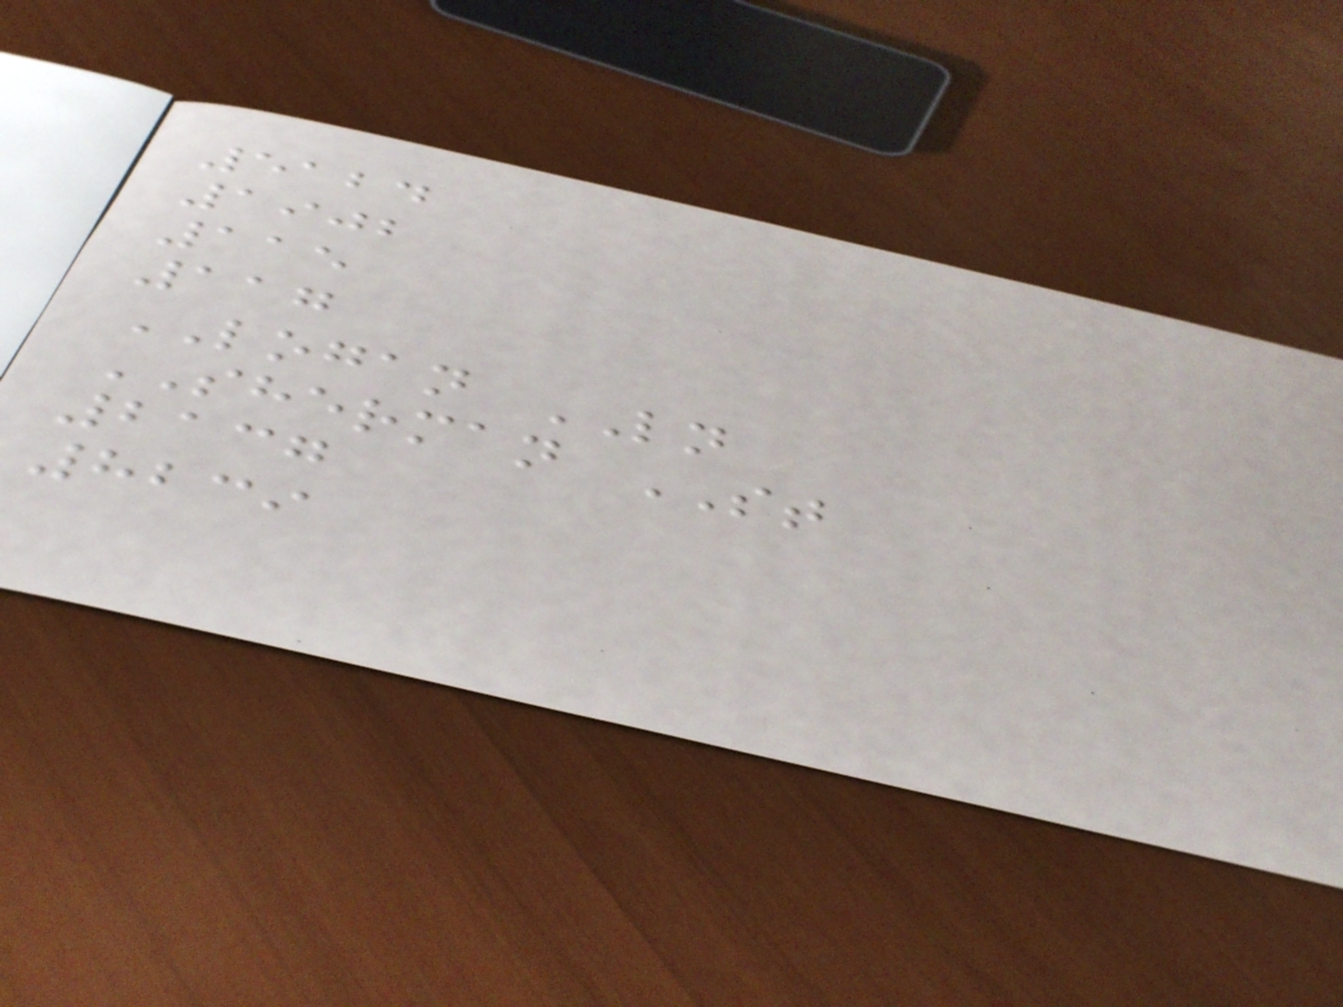5124
1902
115
117
LOGAN LN
SHERMAN ST
2137
8239
